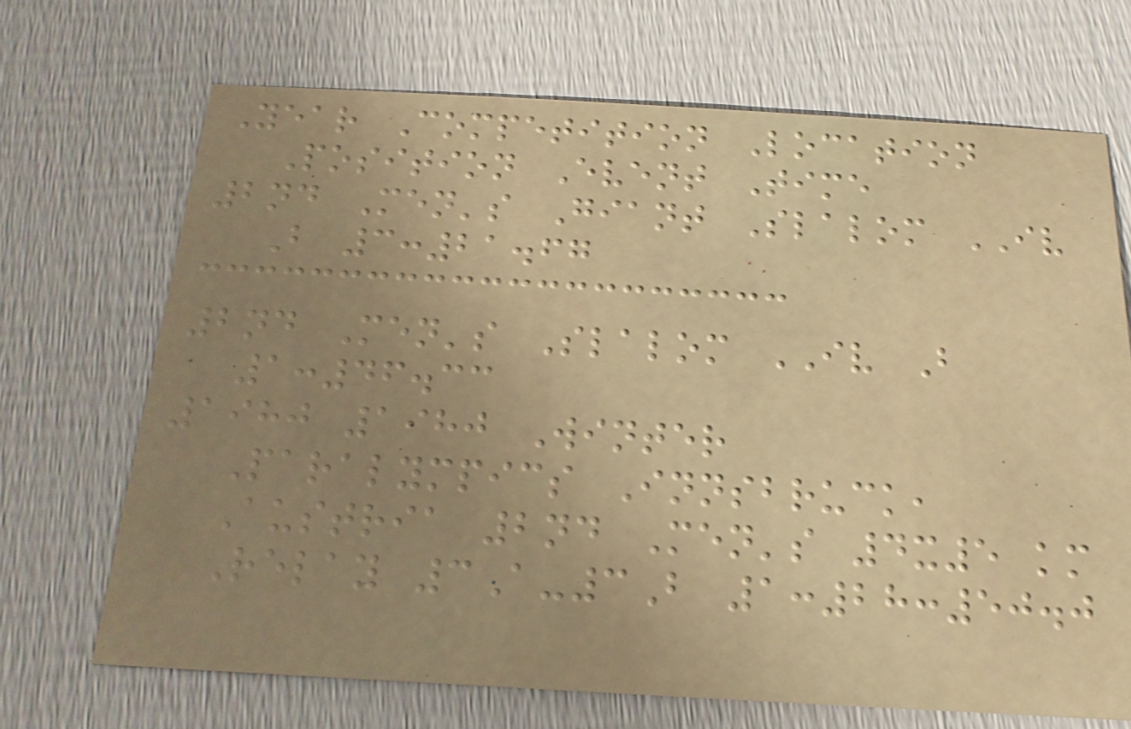Year Competition Location
Position Event Time
2nd Men's Giant Slalom IV
B 3:21.67
2nd Men's Slalom IV B
1:46.33
1980 1980 Winter
Paralympics Innsbruck,
Austria 2nd Men's 4x5 km
Relay 3A-3B 1:28:50.0
